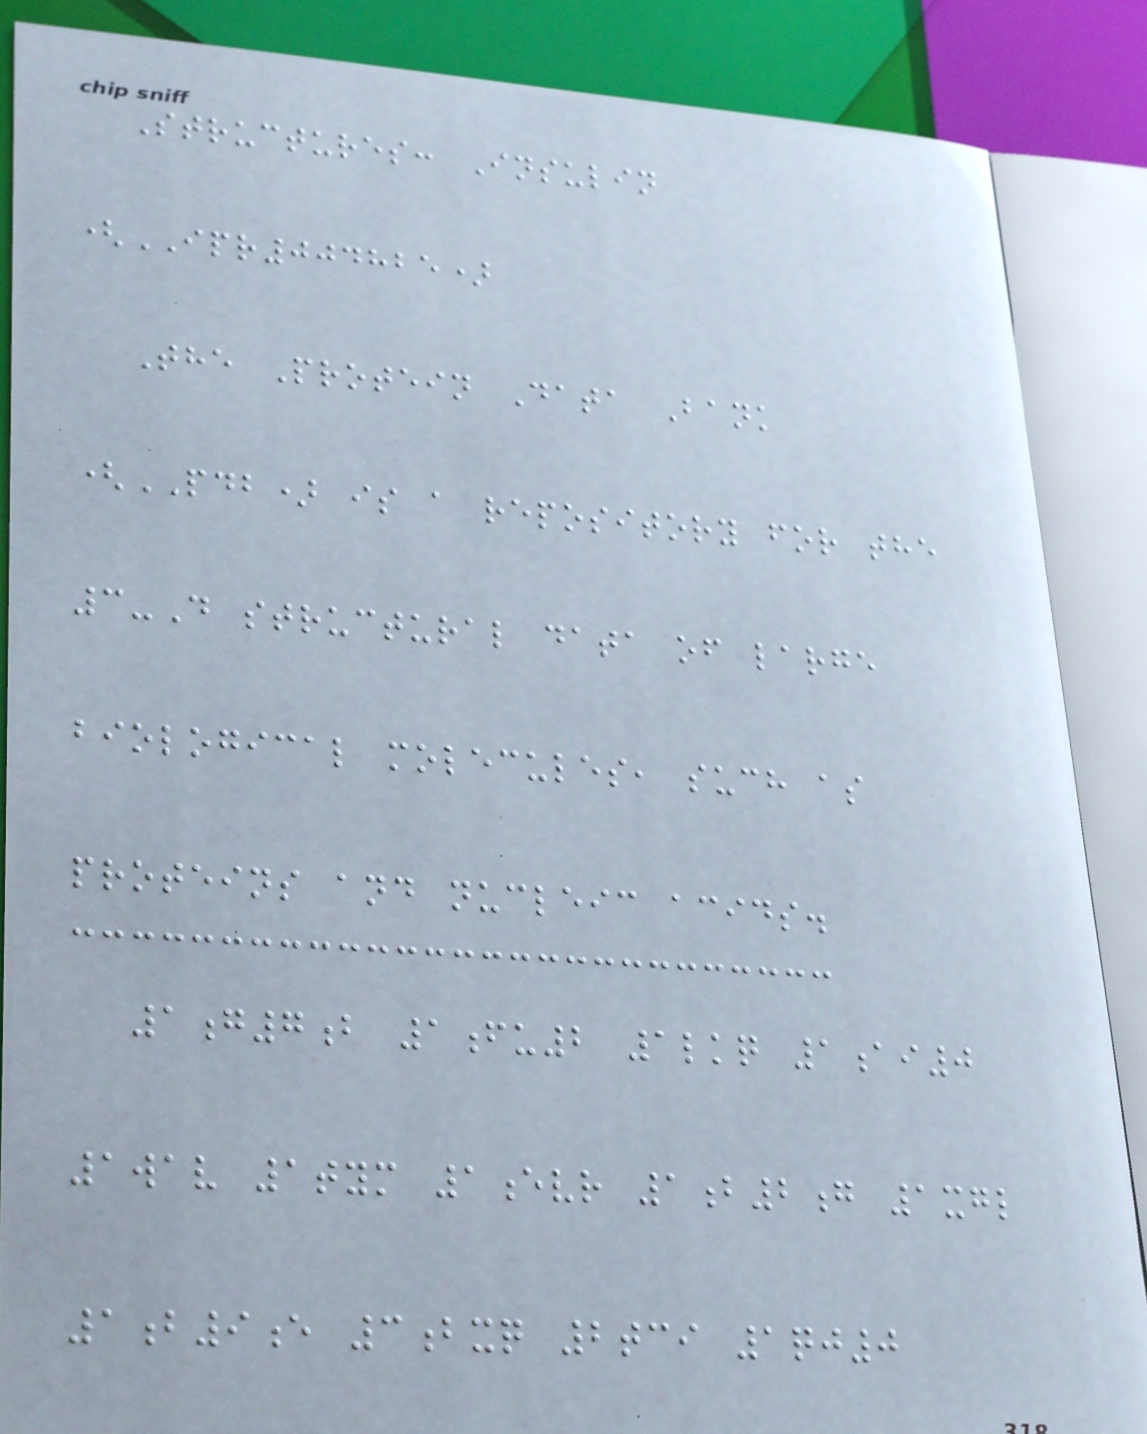Structures: Insulin
(IPR004825)
The Protein Data Bank
(PDB) is a repository for the
3-D structural data of large
biological molecules, such as
proteins and nucleic acids.
1g7b 1fu2 1lkq 1ai0
1wav 1tym 1evr 1b2g 1xgl
1b9e 3bxq 2tci 1qj0
